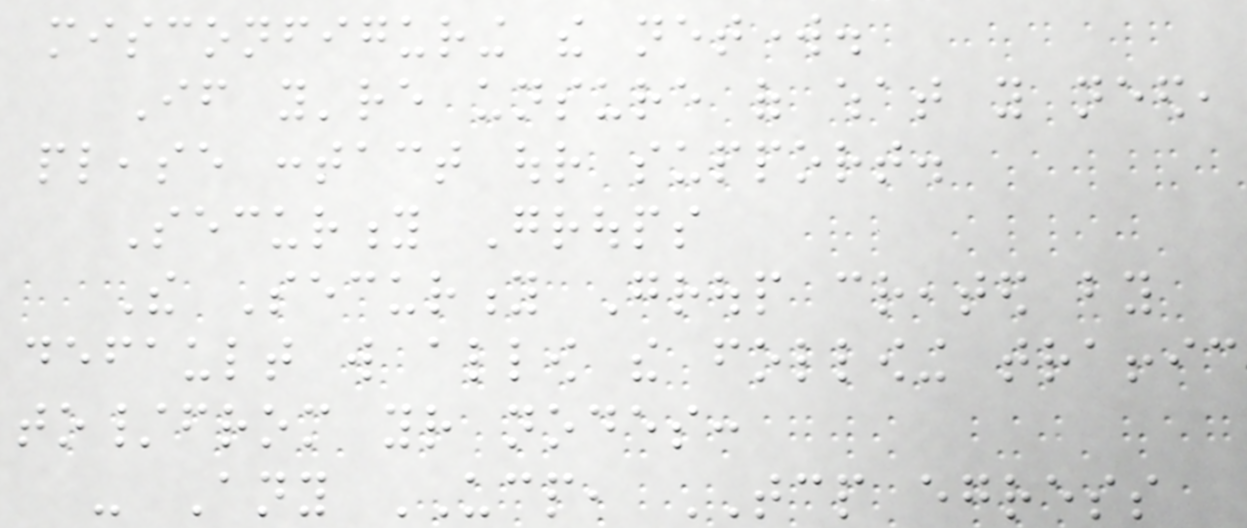misconfiguring the network.
If you're unsure of what you need,
please contact our support.
Security Groups
The Security Group created by
default will allow the following traffic
to/from your nodes:
- Any UCP, TCP egress
